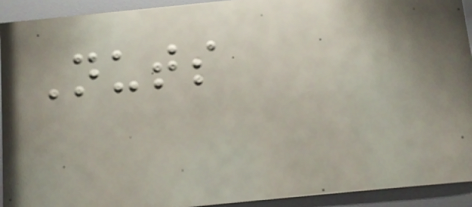Nuts
